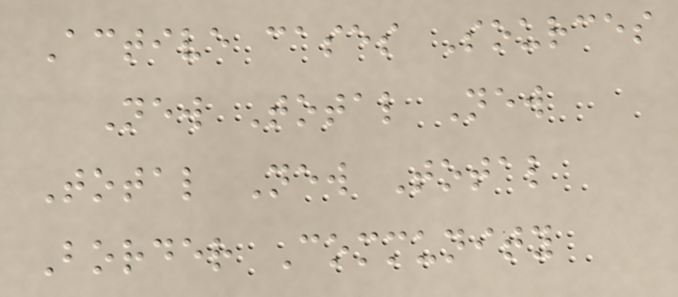Active cases Sources
New Total New
Total New Total
Border Community
